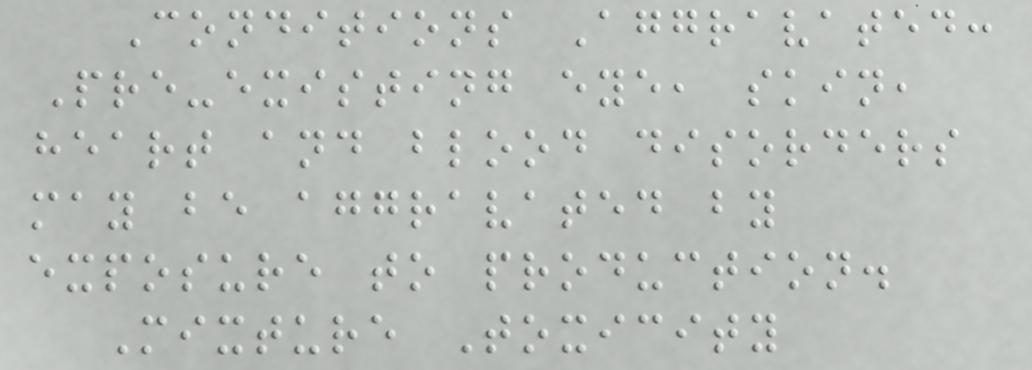Conditions Aggravated:
Pre-existing eye, skin,
heart and blood disorders
may be aggravated by
exposure to production.
Mixture Toxicity
